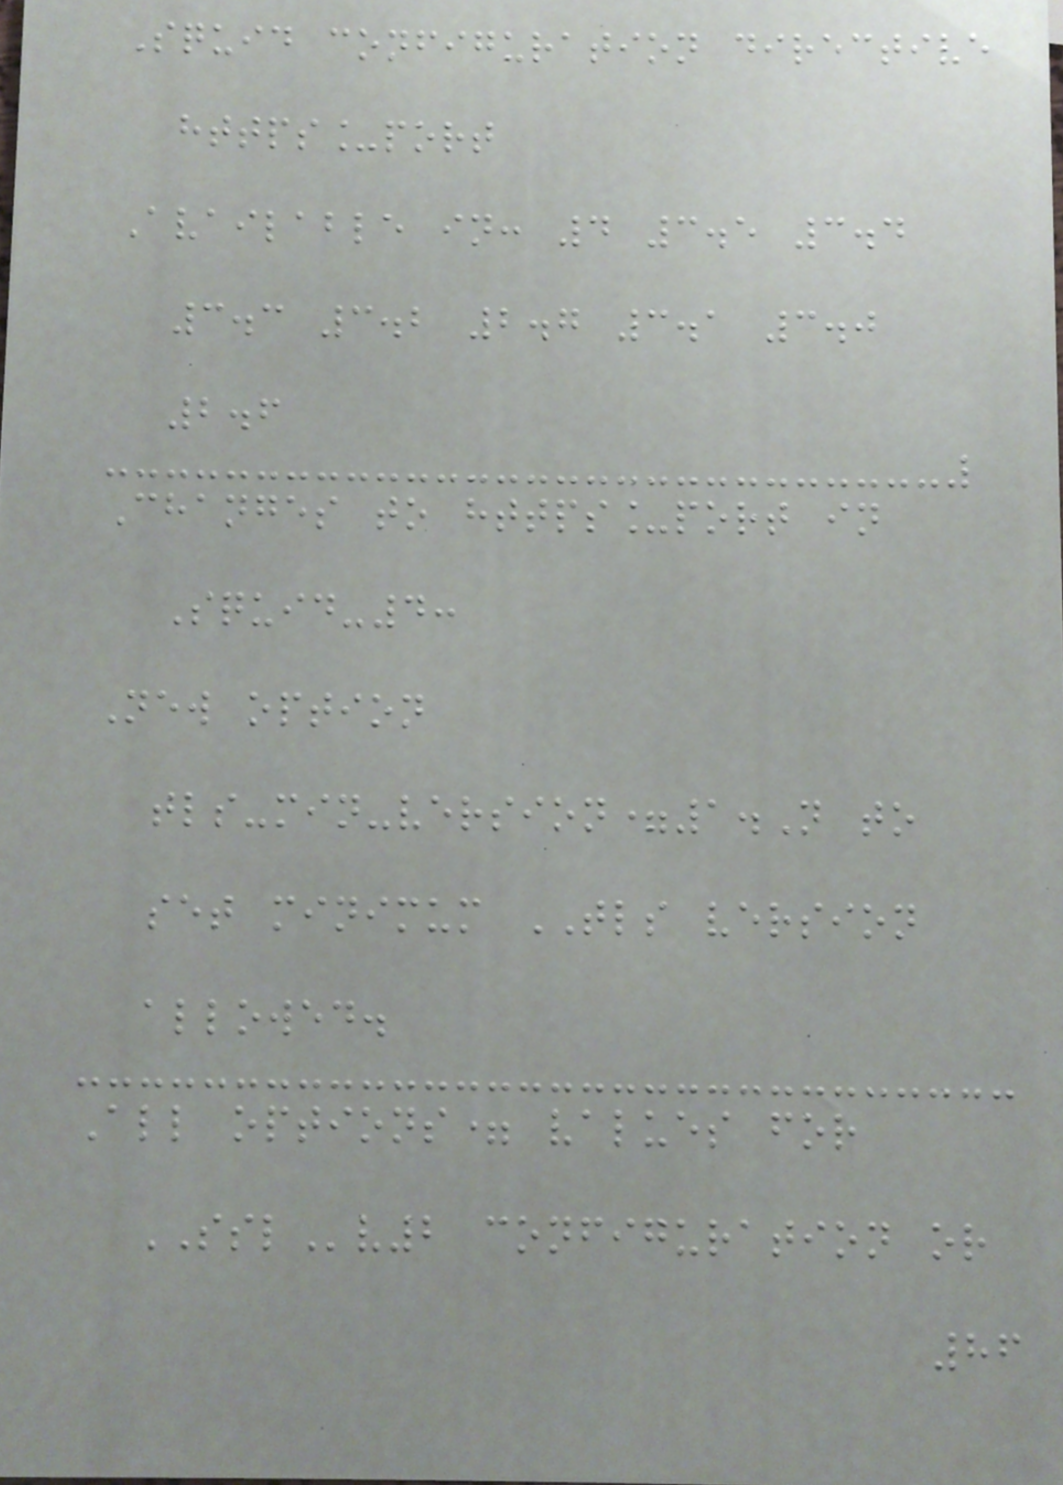Squid configuration directive
https_port
Available in: 4 3.5 3.4
3.3 3.2 2.7 3.1 3.0
2.6
Changes to https_port in
Squid-4:
New option
tls-min-version=1.N to
set minimum TLS version
allowed.
All options= values for
SSLv2 configuration or
86
